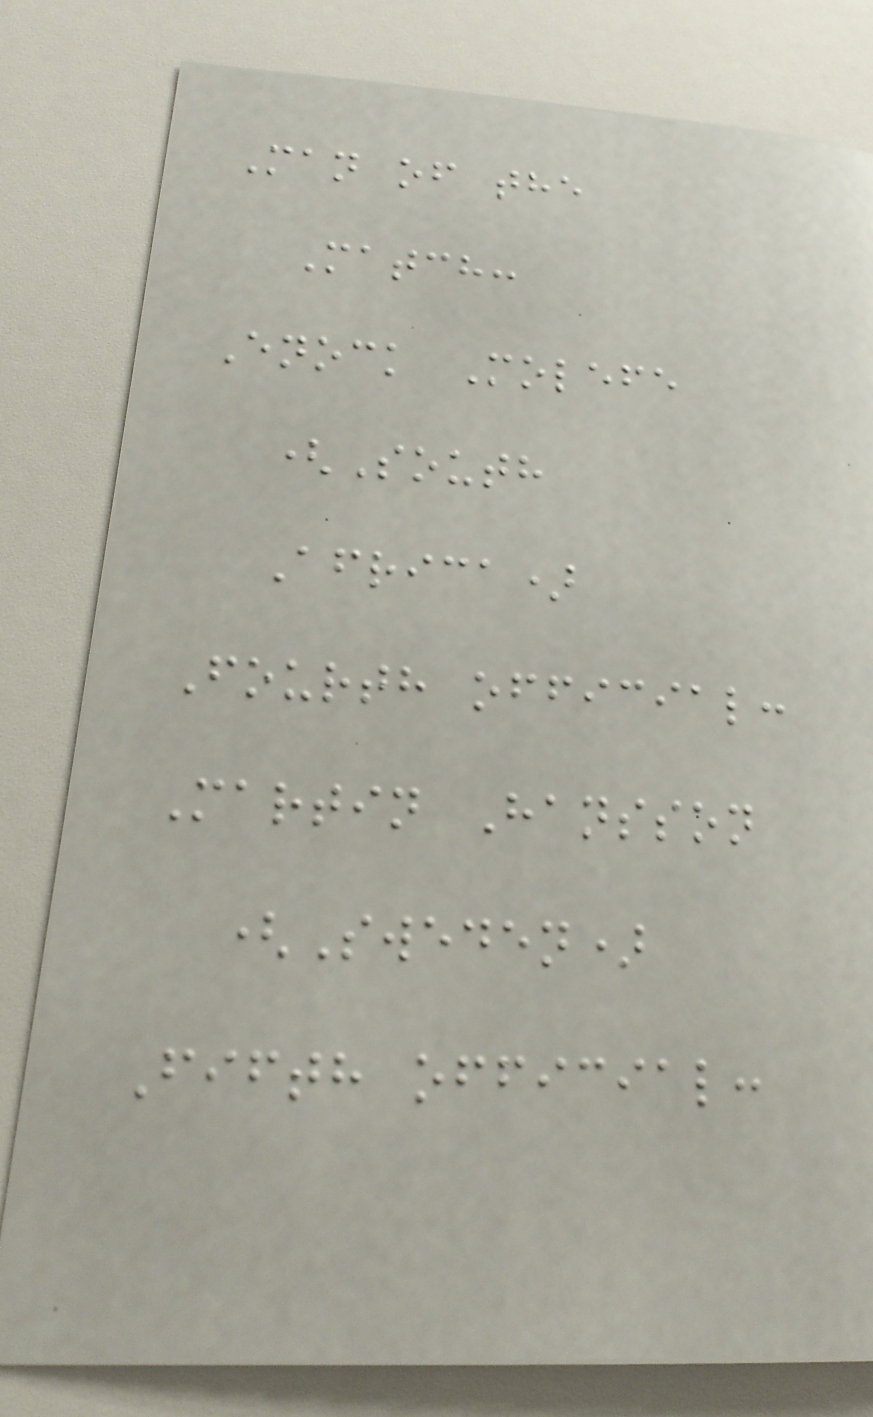Man of the
Match:
Enock Molefe
(South
Africa)
Fourth official:
Martin Hansson
(Sweden)
Fifth official:
